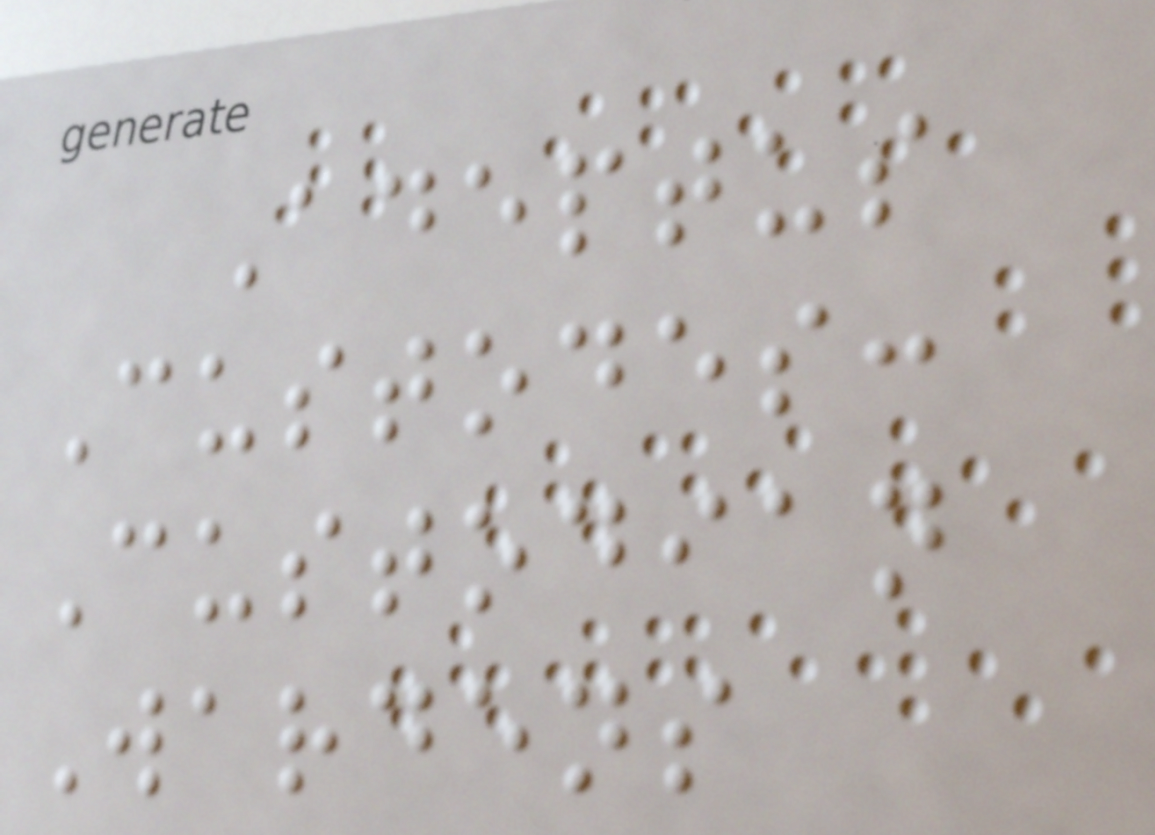Adeptus
Custodes:
Custodian
Wardens
